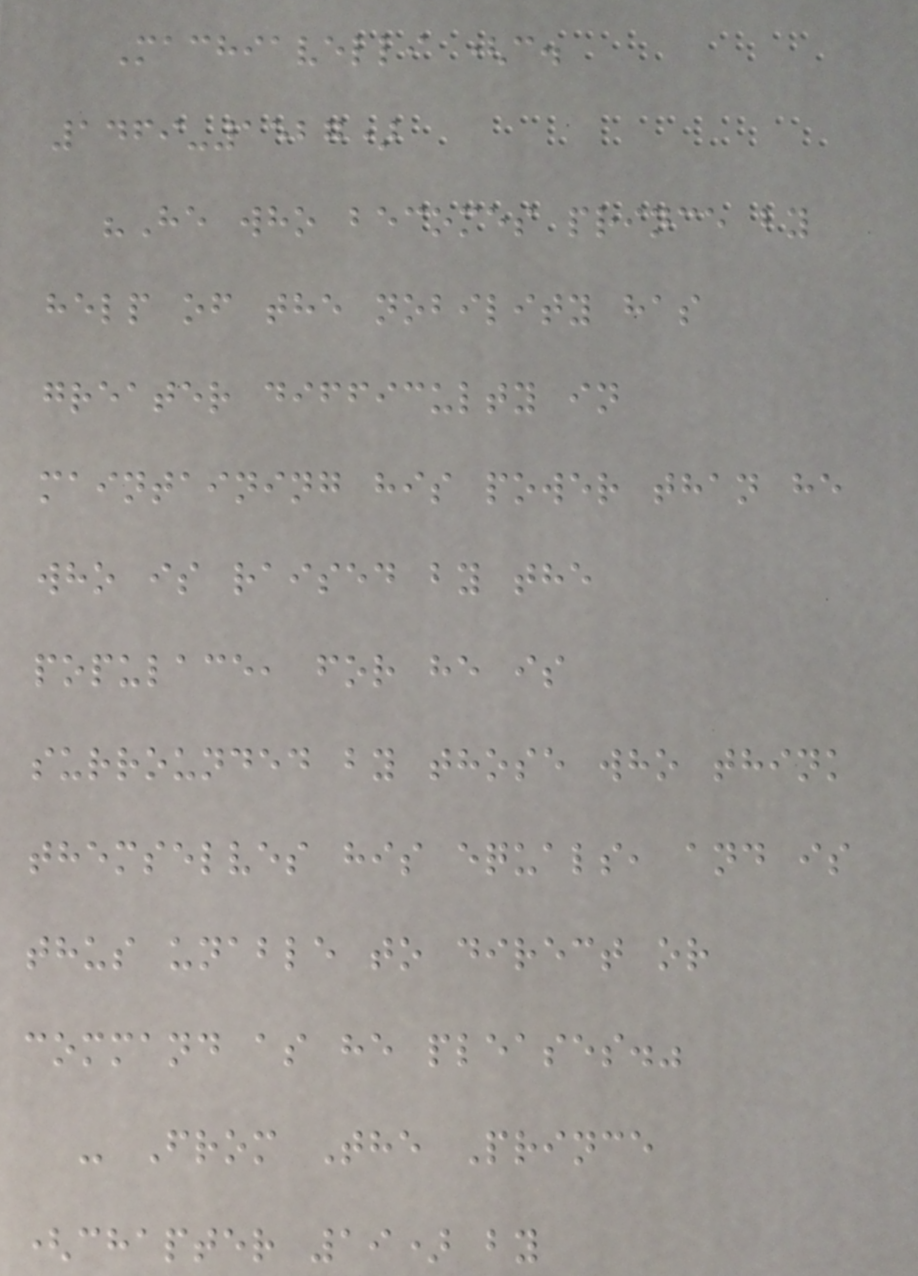Machiavelli (c.
1469-1527)
"He who becomes prince by
help of the nobility has
greater difficulty in
maintaining his power than he
who is raised by the
populace, for he is
surrounded by those who think
themselves his equals, and is
thus unable to direct or
command as he pleases."
- From The Prince
(chapter 19) by
